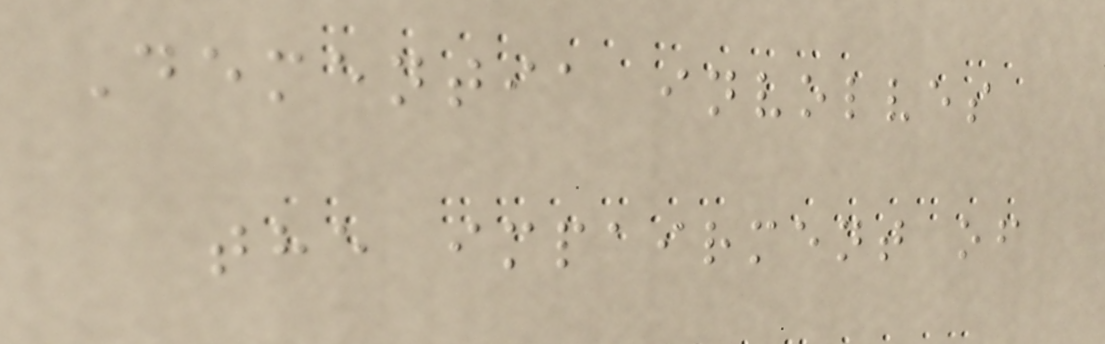Dementia involves
the impairment of
